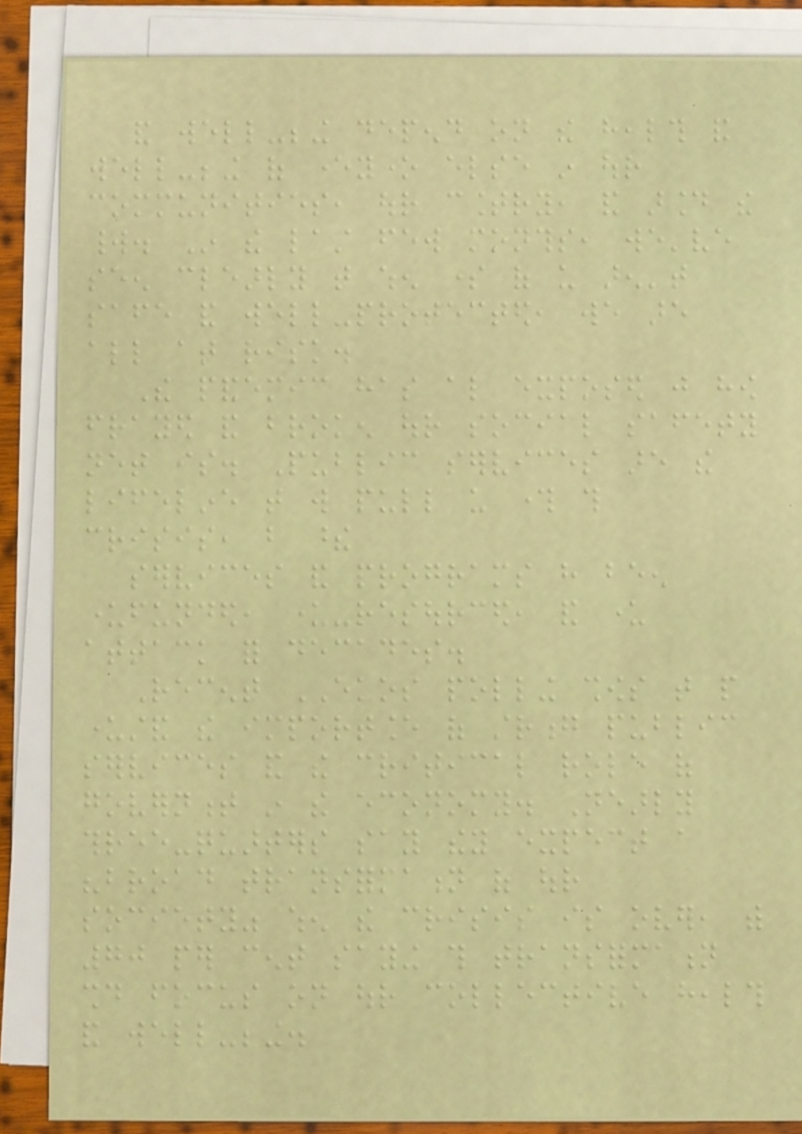and well-being depend on the health and
well-being of everyone else in our
communities, our country, and around the
world. In the last few months, we've
seen clearly that when some of us aren't
safe and well-protected, we are
all at risk.
The pandemic has also exposed just how
frayed and broken our social safety
net is. Public services are the
lifeline that will pull us through this
crisis, but these
services and programs have been
underfunded, under-resourced, and under
attack for decades.
Recent EKOS polling shows that people
understand the importance of strong public
services and the critical role of
government in the economy. Nearly
three-quarters say they expect a
"broad transformation of our
society" when the crisis is over, with
70 per cent saying this transformation
should focus on our collective health
and well-being.
